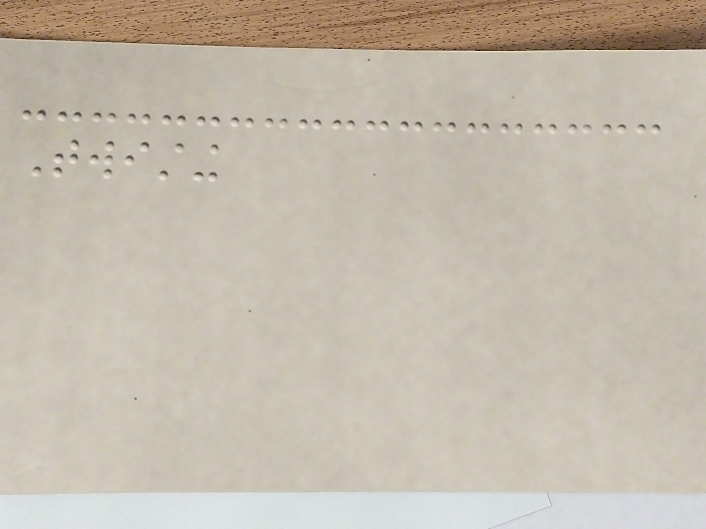Twisting
